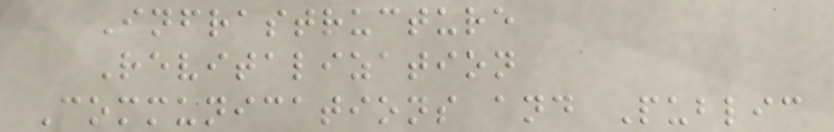Infrastructure
Revitalization
Communications and Public
